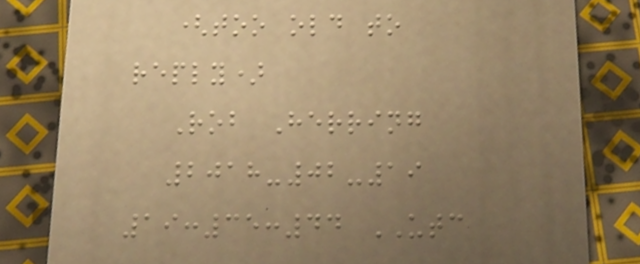(too old to
reply)
Rob Herring
2018-02-19
19:35:44 UTC
